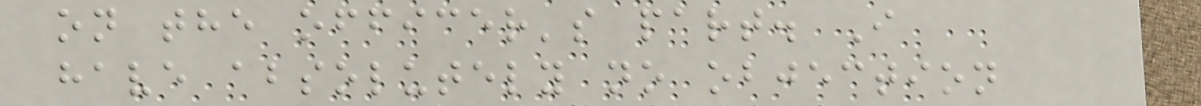on the officer's part. I
have absolutely no objection
